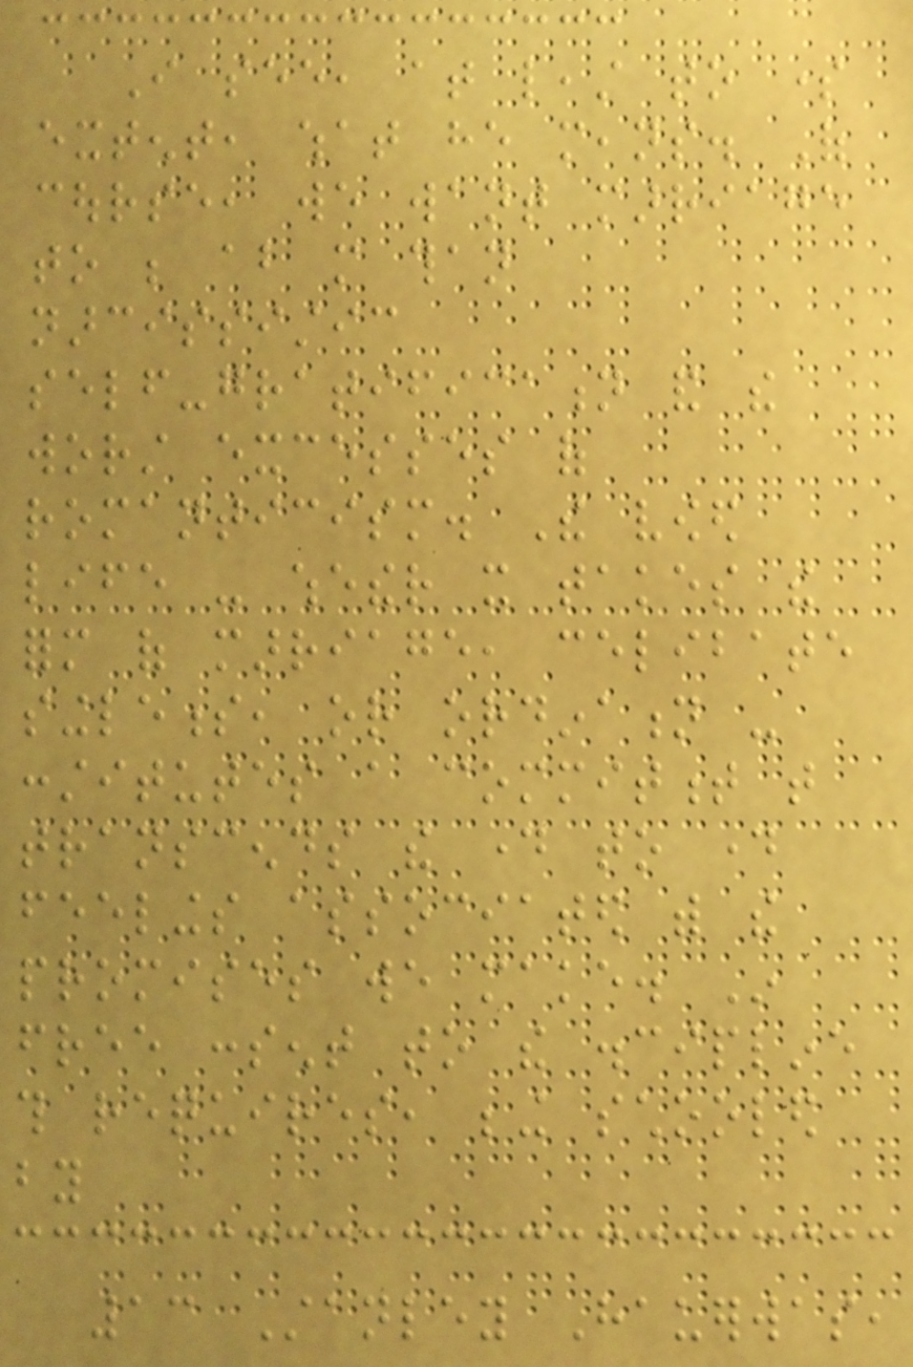I see, at least to some
extent, what he means. Of
course, we want marriage
to be about more than
narcissistic
self-gratification and the
worst excesses of
romanticism. The vowed
life - whether it takes the
form of marriage, celibate
singleness, or ordination -
constitutes a commitment that
transcends the day to day
feelings associated with the
promises we make. In
free consent to the discipline
this requires, being schooled
by
13 Stanley Hauerwas,
